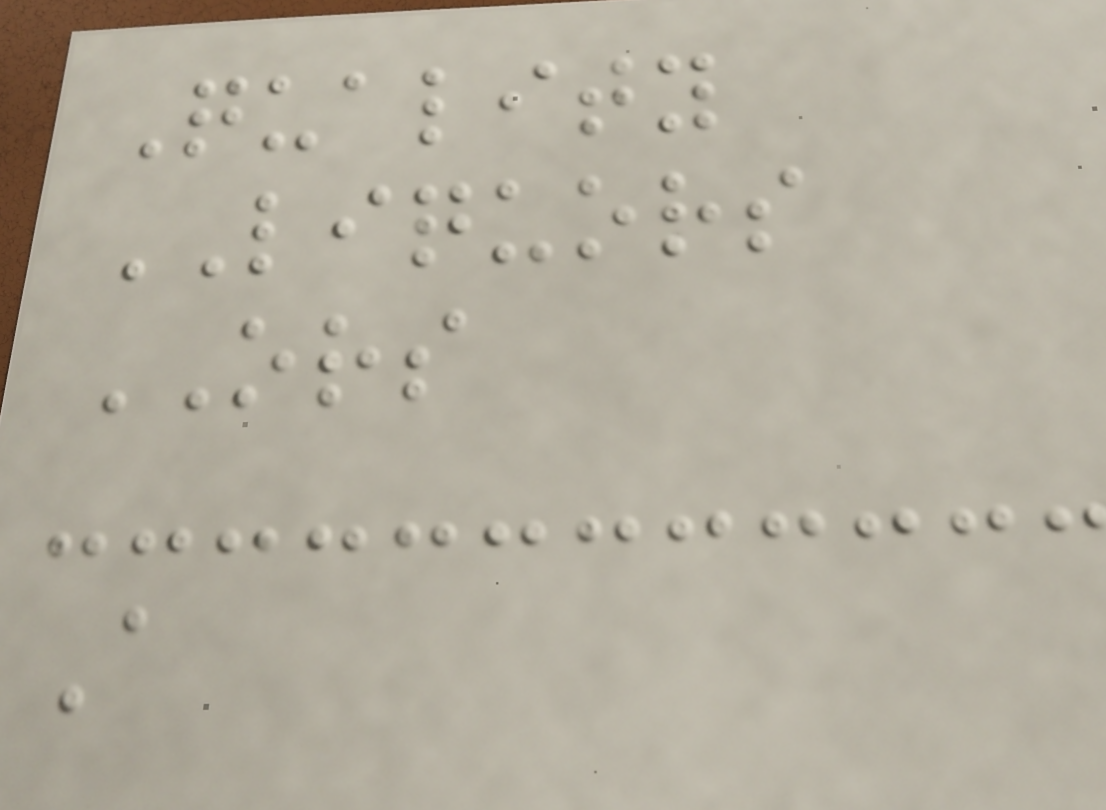Quality
LIQUORS
ORS
A
